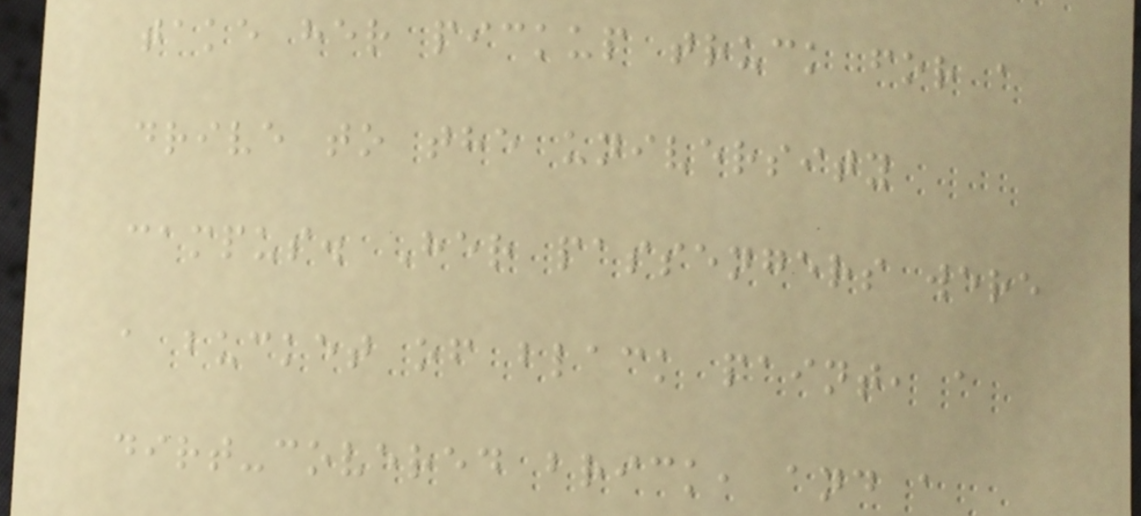take her pickup truck for a
drive to the university
campus. Her passengers were
a bucket of black paint, a
dirt-covered brick, and a
